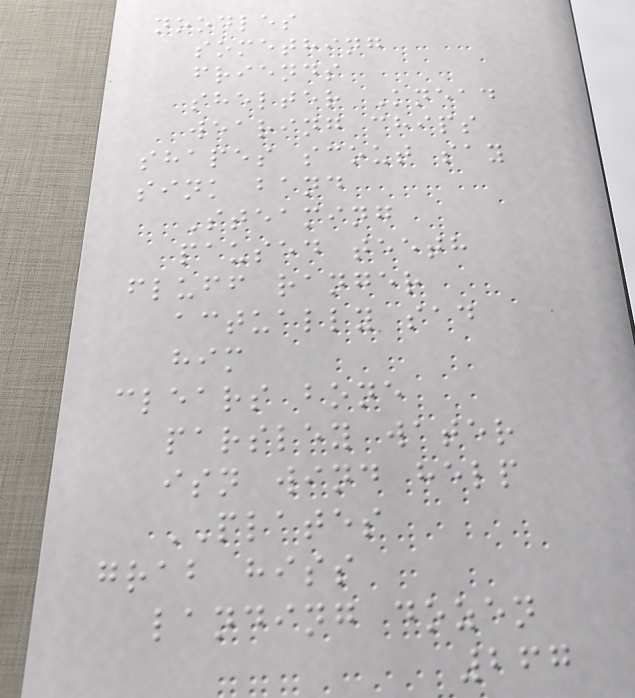noodles
something
friends
shelter Knead
wearing chips
shapes scout say
sink band
Steaming
paused teeth
fluff ranger
actually sad
him
clears bone
parsley water
isn wind help
PLATES
grab hiss
landing dozen
267
